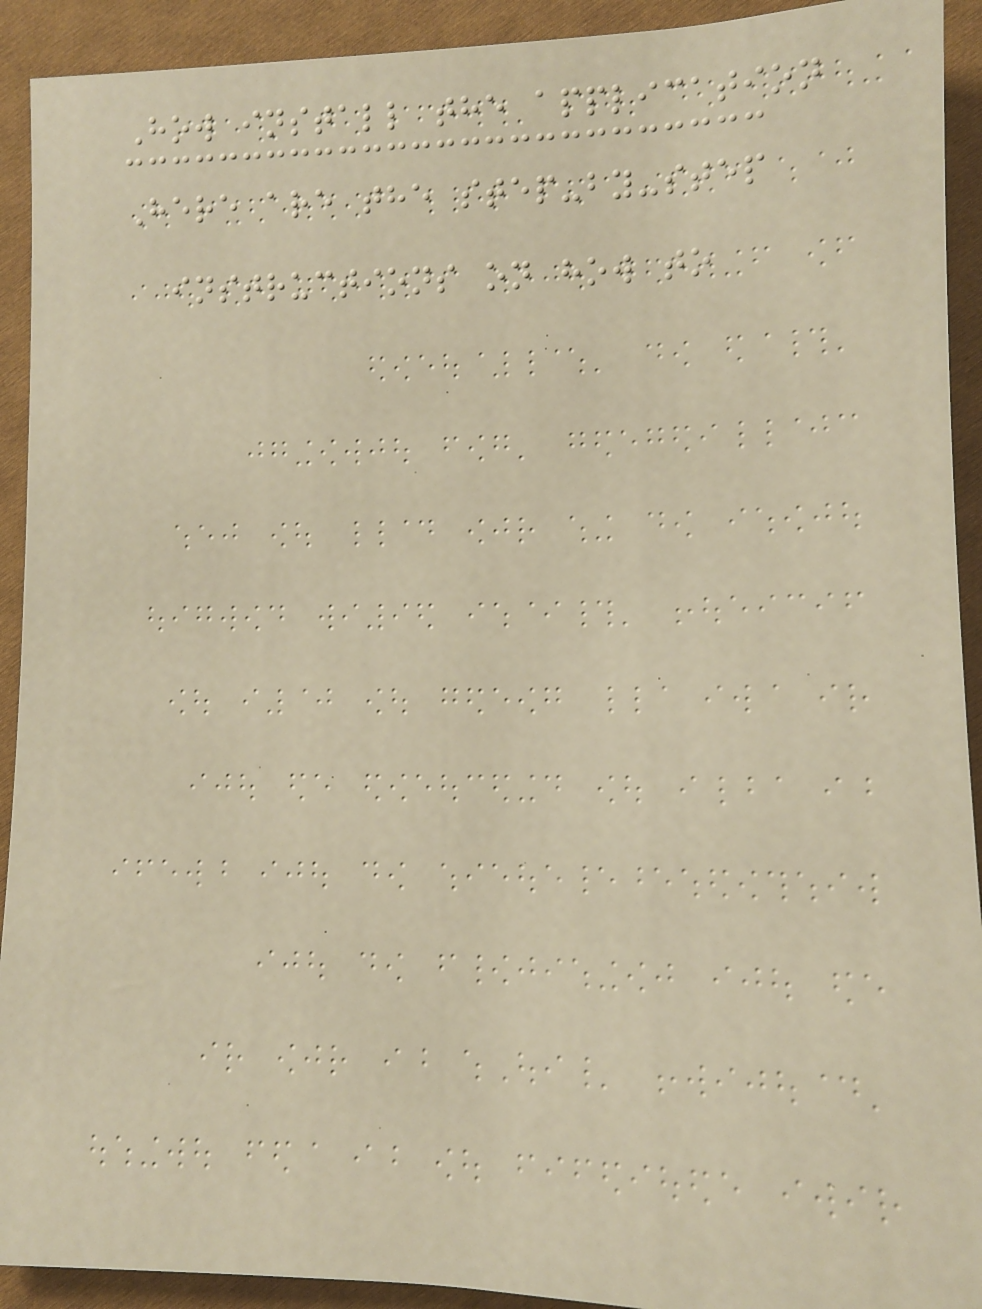How install the application
Here are the step-by-step
instructions on how to
